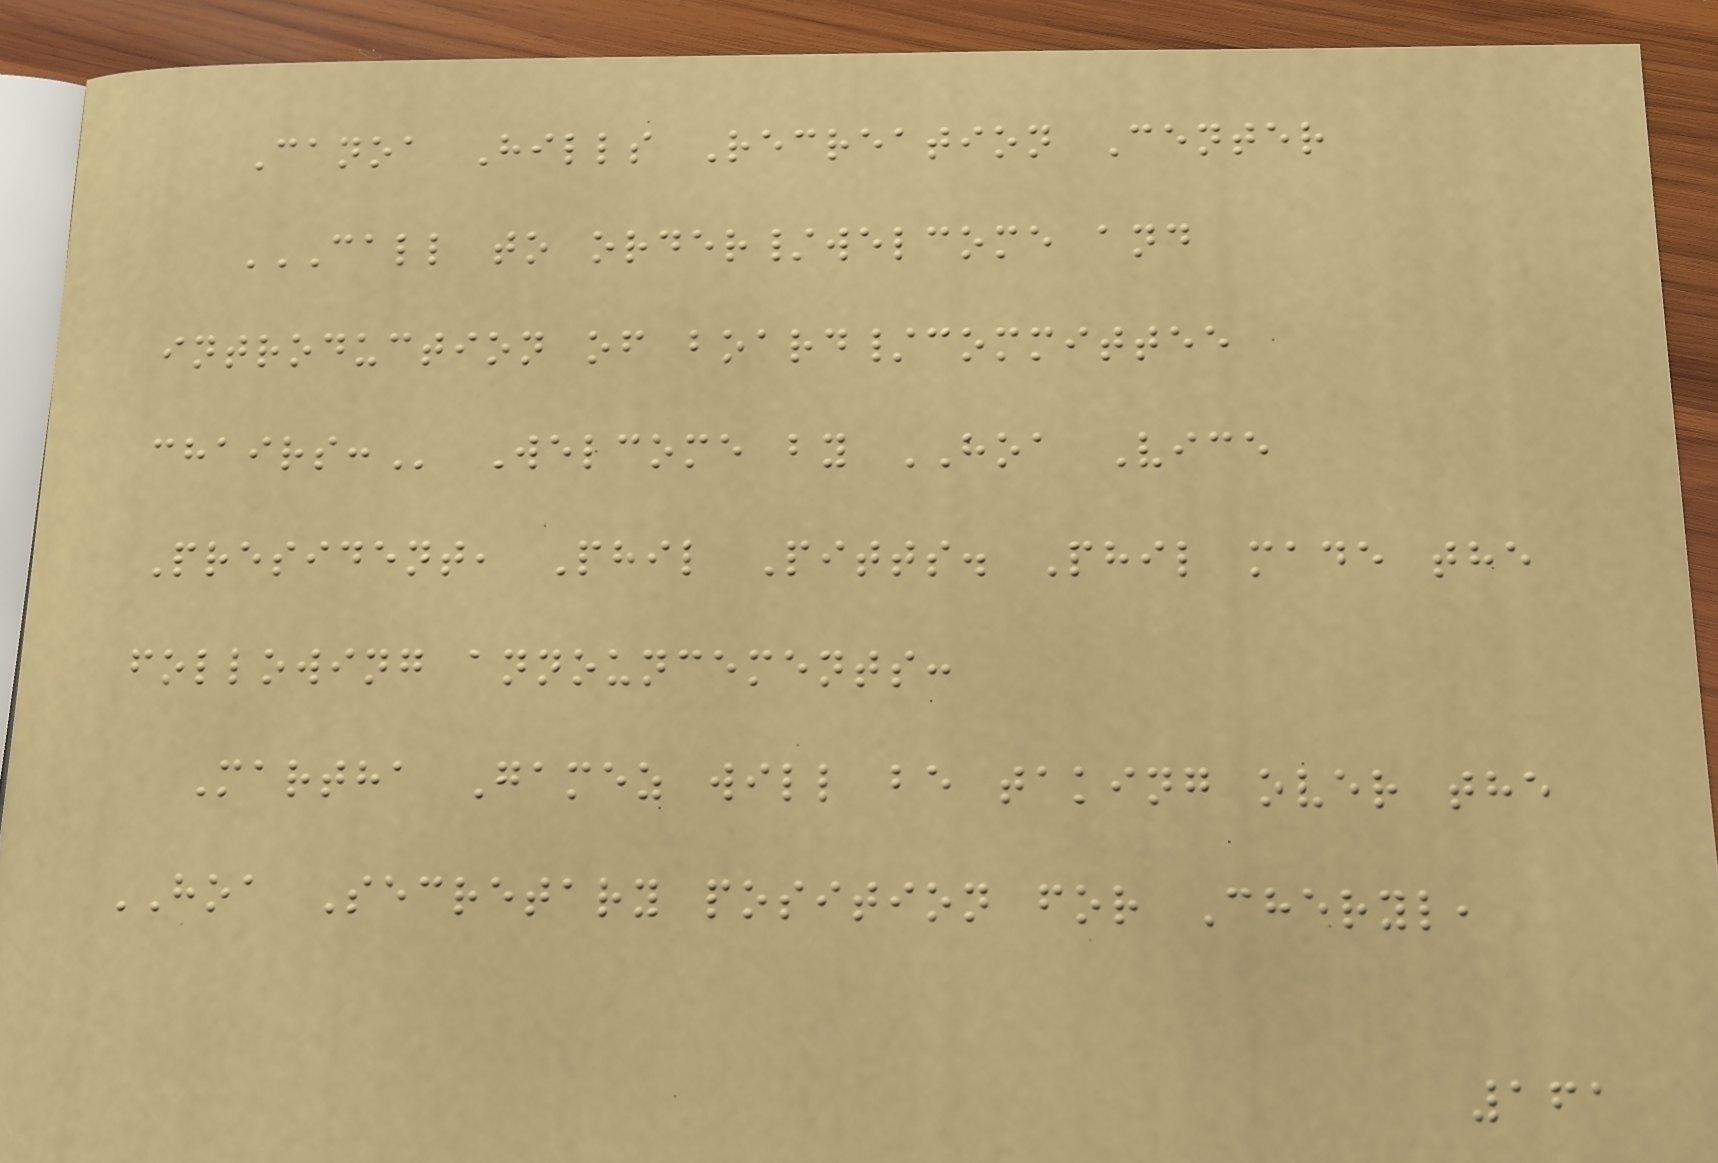Canoa Hills Recreation Center
CALL TO ORDER/WELCOME AND
INTRODUCTION OF BOARD/COMMITTEE
CHAIRS: Welcome by HOA Vice
President, Phil Pitts. Phil made the
following announcements:
Martha Gamez will be taking over the
HOA Secretary position for Cheryl,
161
